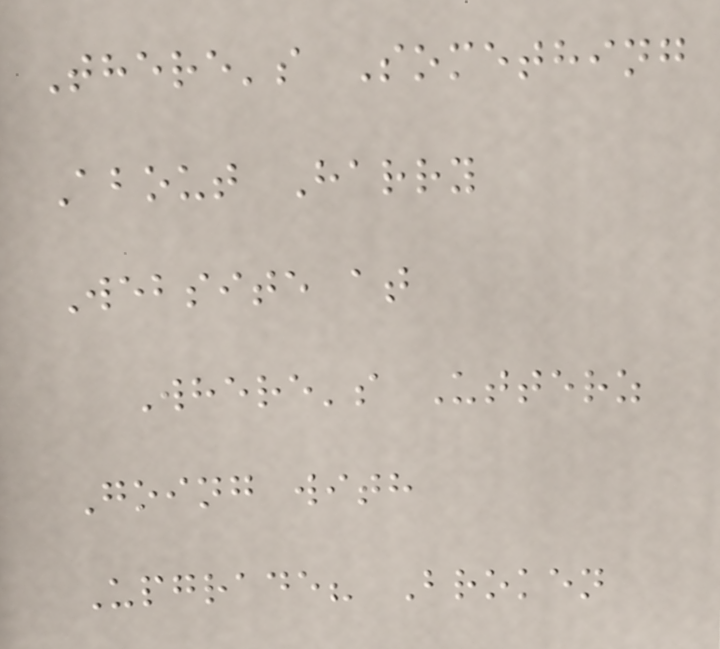There's Something
About Harry
Website at
Where's Utterz
Going with
Upgrade? Broken
